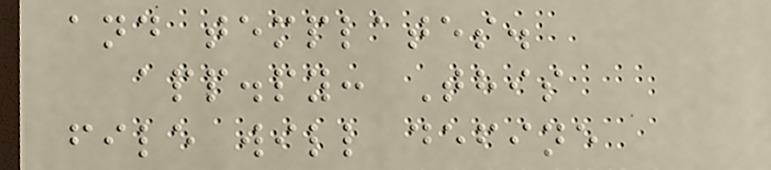and templates.
app.py: This
file will define
